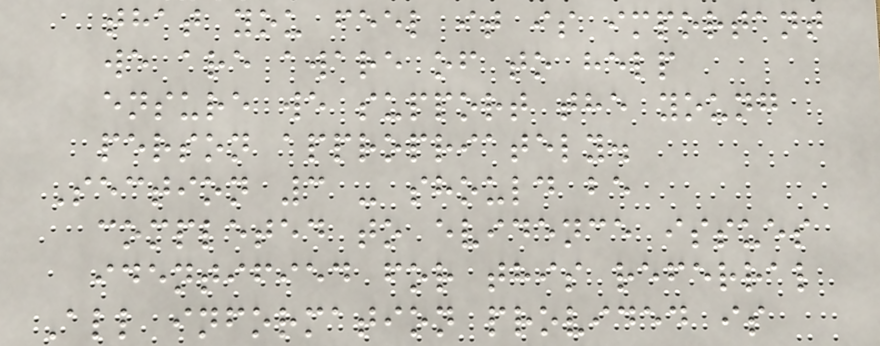that you feel it is important
we are aware of to help
ensure we support the young
person appropriately.
Section 3 - should be
completed to evidence issues
identified for this referral
All information provided is
